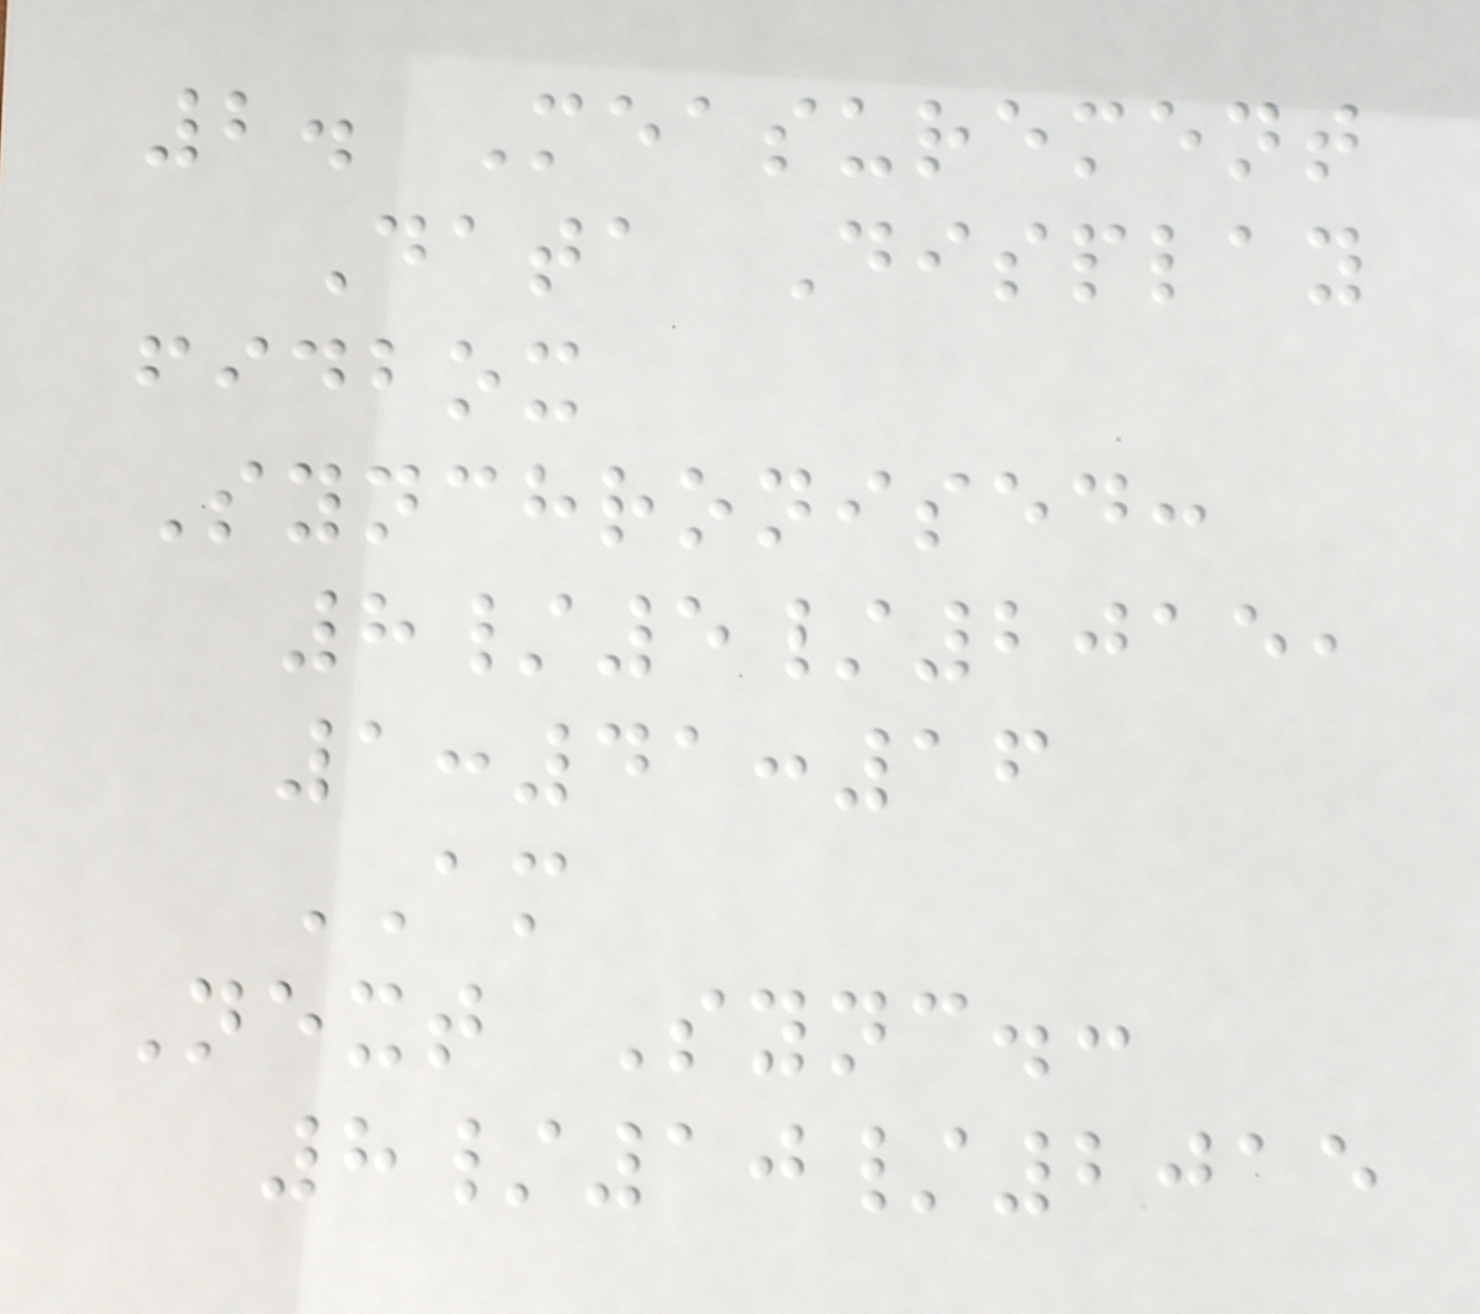2. Measurement
Data Display
fidbox
Synchronised:
8/5/2015,
1:41:16
AM
Next Sync.:
8/10/2015
